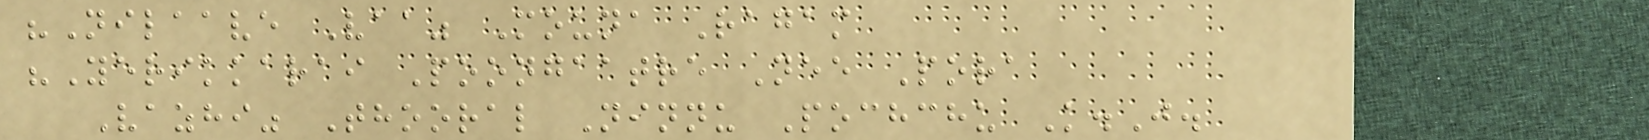"Nilaave Vaa" Mouna Ragam
"Yerikkarai Poongaatre Nee Pora
Vazhi" Thooral Ninnu Pochchu K.J.
